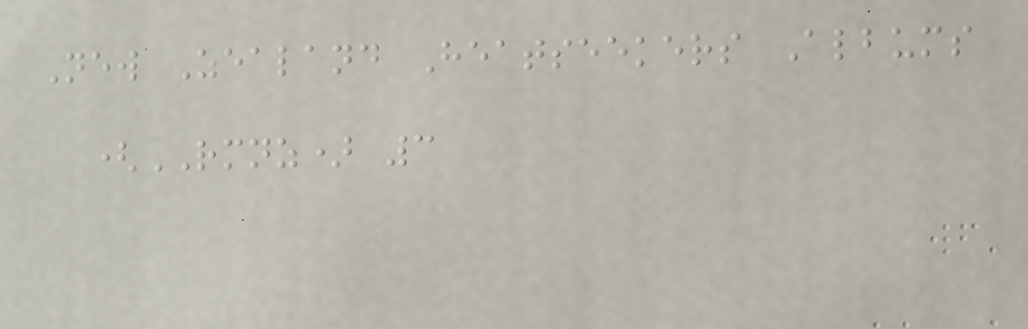New Zealand Heatseekers Albums
(RMNZ) 3
